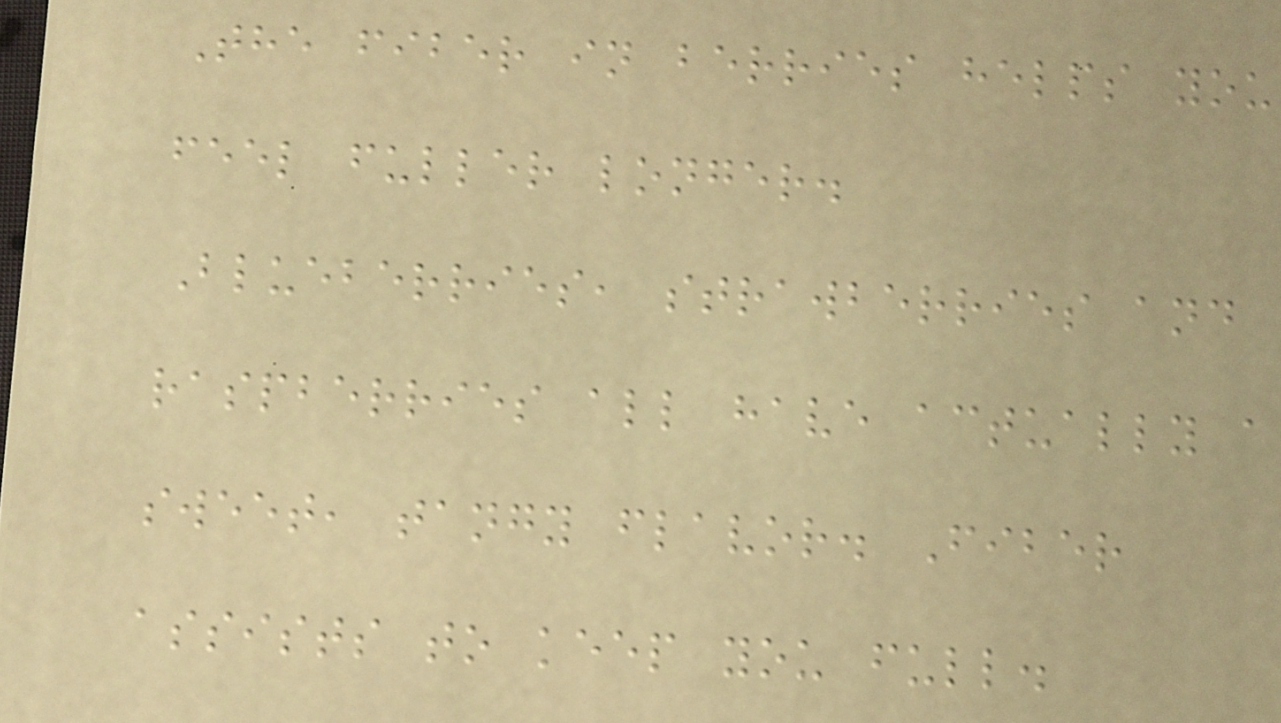The fiber in berries helps you
feel fuller longer.
Blueberries, strawberries and
raspberries all have actually a
sweet, tangy flavor. Fiber
assists to keep you full.
